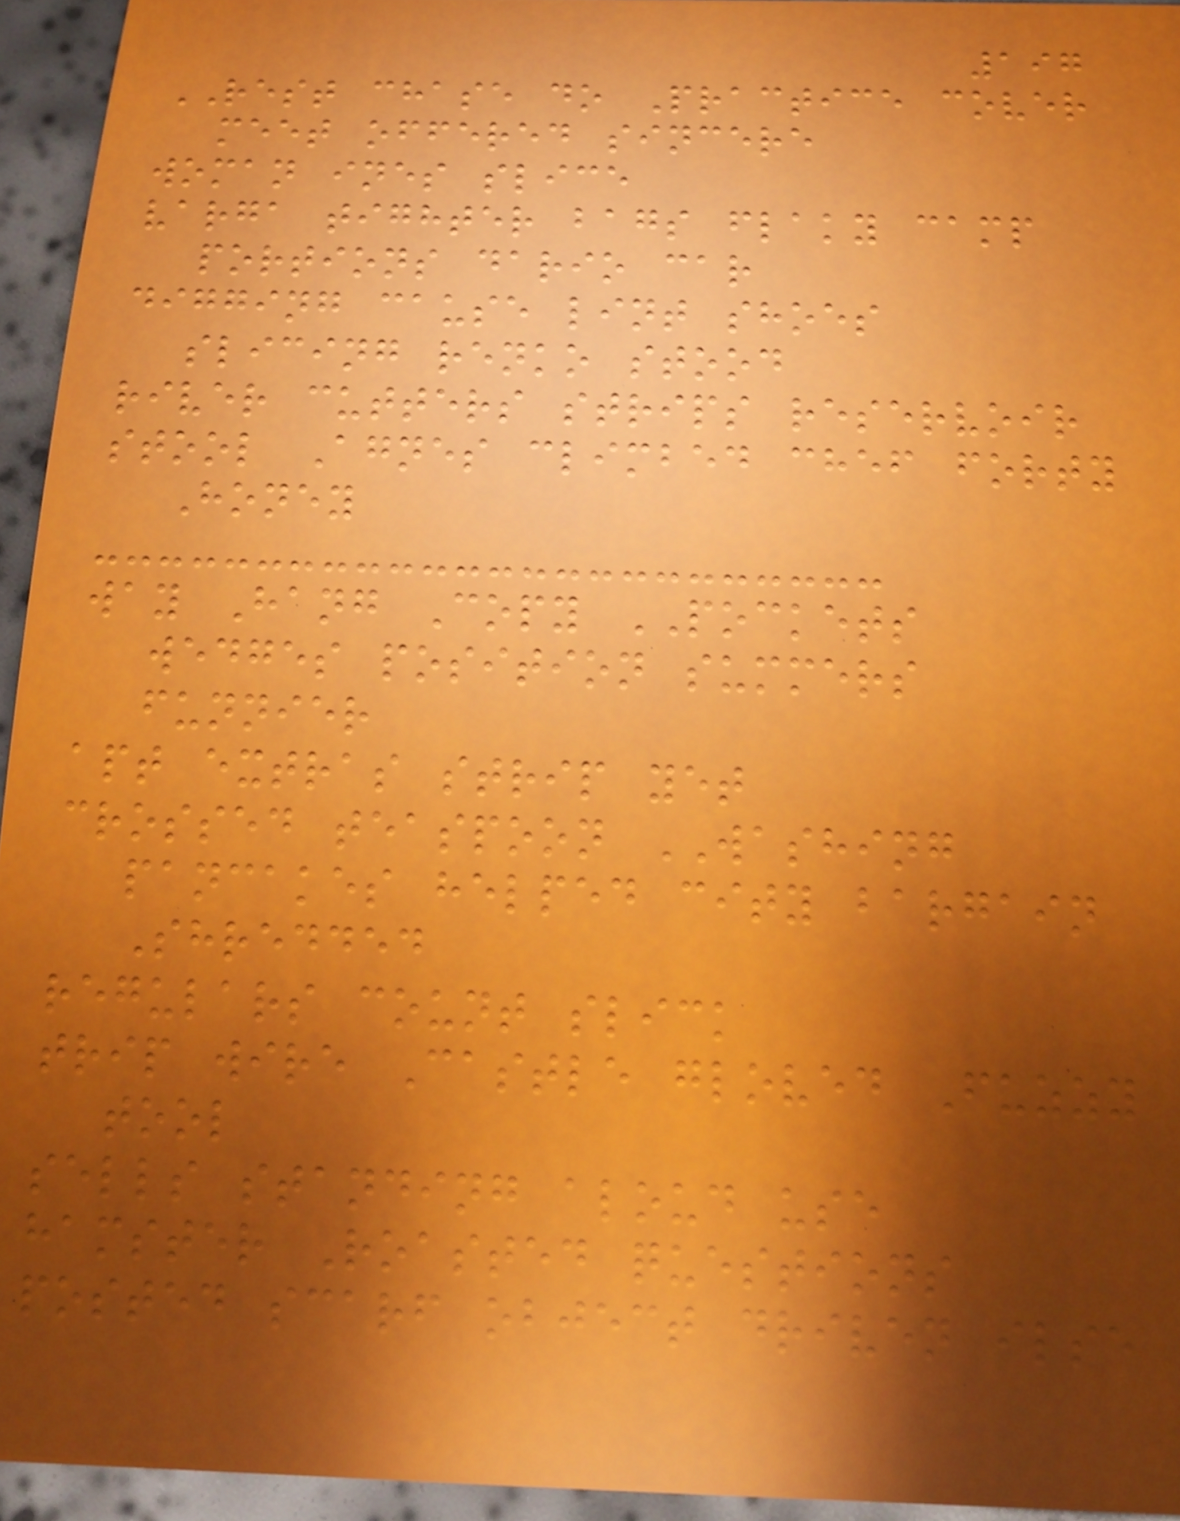197
REST chase do Practice cover
meet offered sincere
woman ines slice
varga tighter bags flaky camp
portions dario car
digging cause lint shoes
slicing renko stood
river cutters strips reservoir
stool Agnes climbed chef forty
Honey
way Hang Copy POCKETS
wedges position summers
funnier
apt extras strip yet
crossed teaspoon WASHING
pancakes helped city bargain
Shredded
regulars count slick
trip wire Castle gloved Fuzzy
tool
sells standing aloud use
hamster Roasted questions
posted scarf object driven ilse
